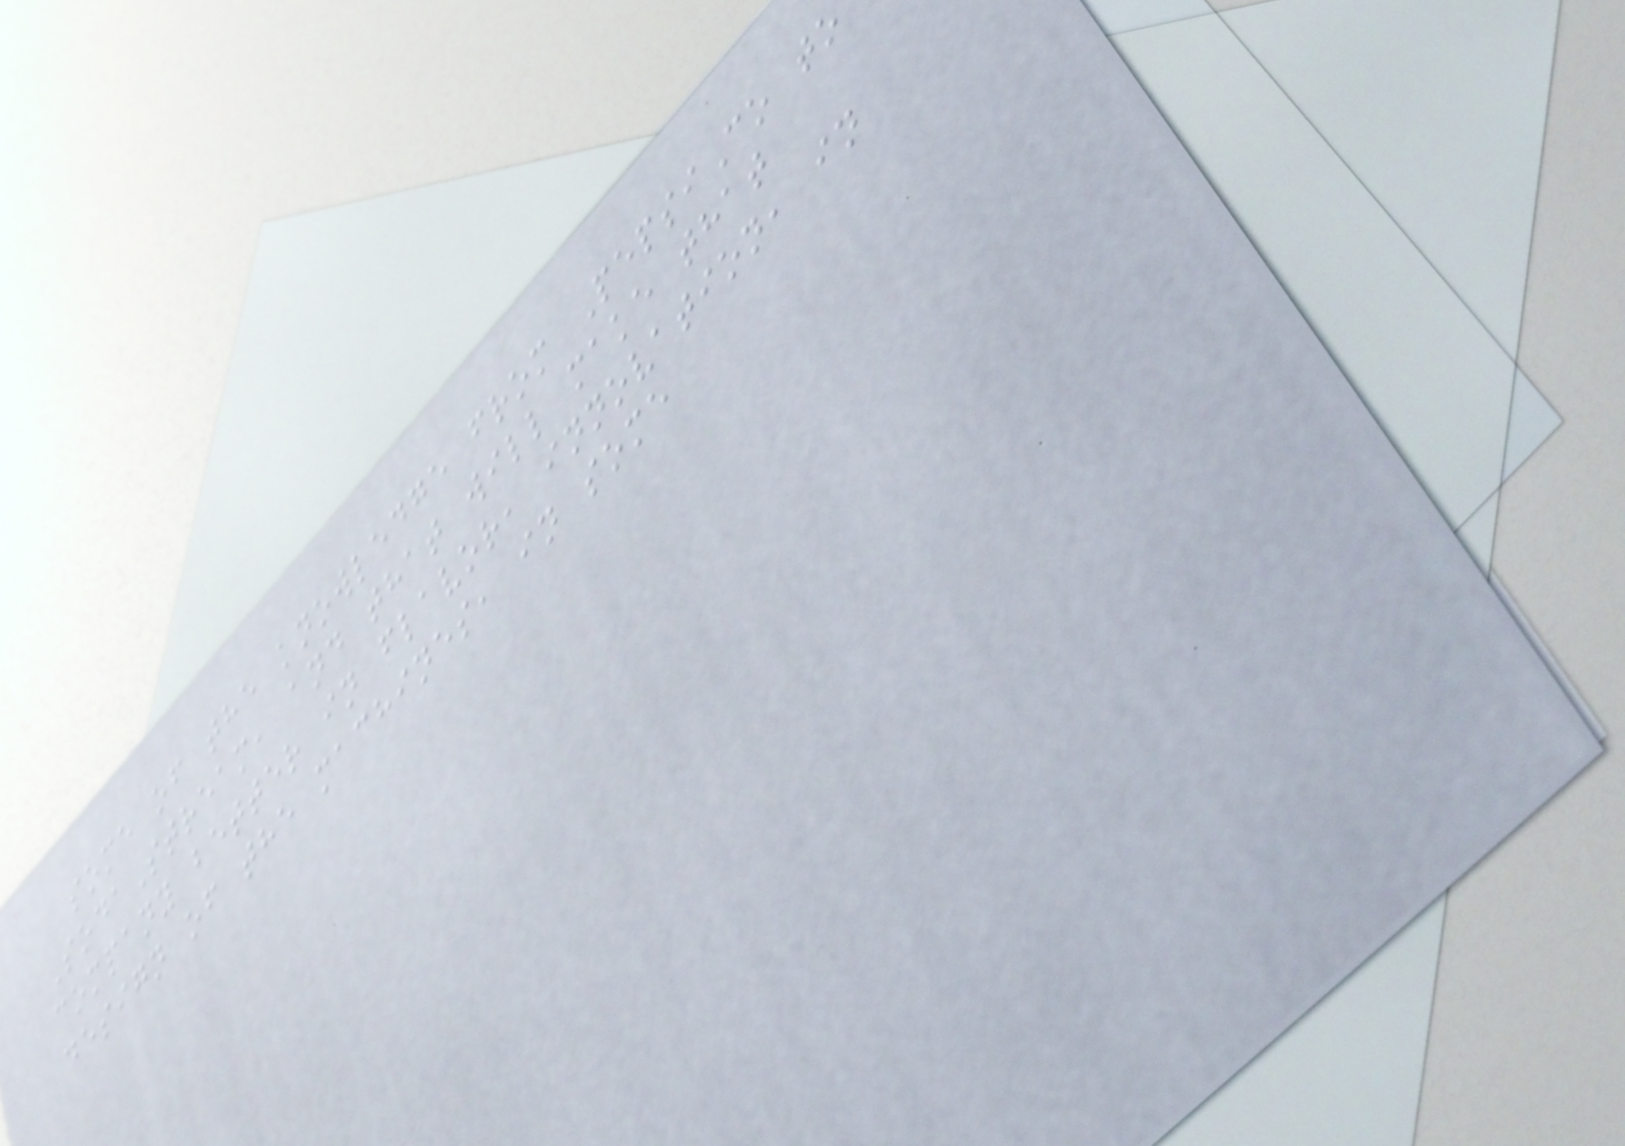some of the knowledge from PepsiCo to
SodaStream, and that will make that
company better in flavor, innovation, in
design of the machines, in some
